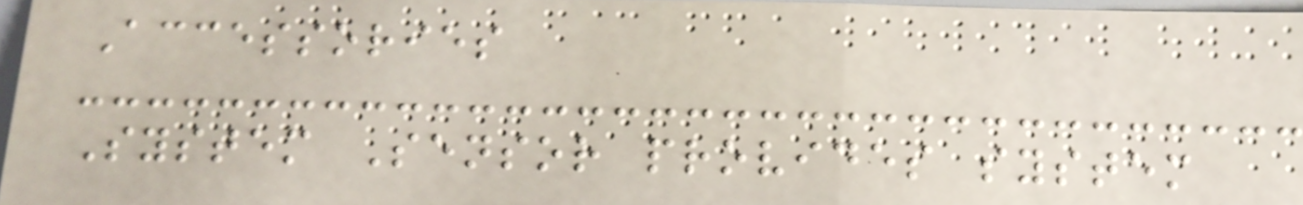Accessories
System Sensor provides system
